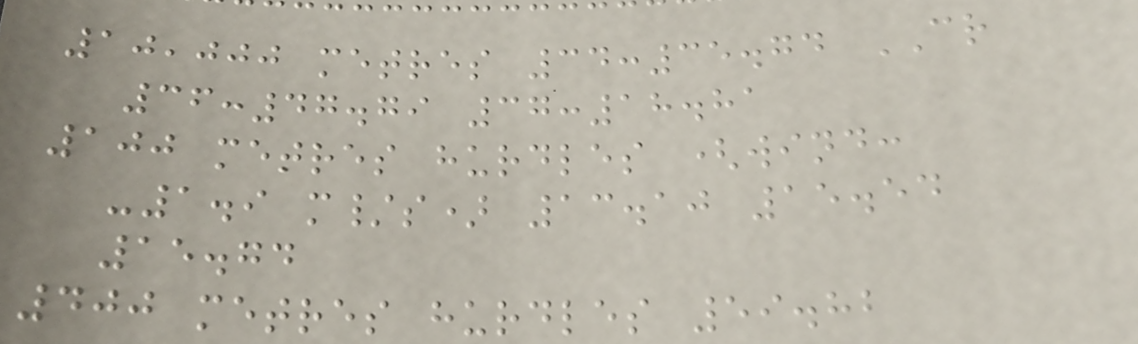10,000 metres 34:35.74 CR
36:47.79 37:18.81
100 metres hurdles (wind:
-1.9 m/s) 13.10 15.54
15.74
400 metres hurdles 59.82
